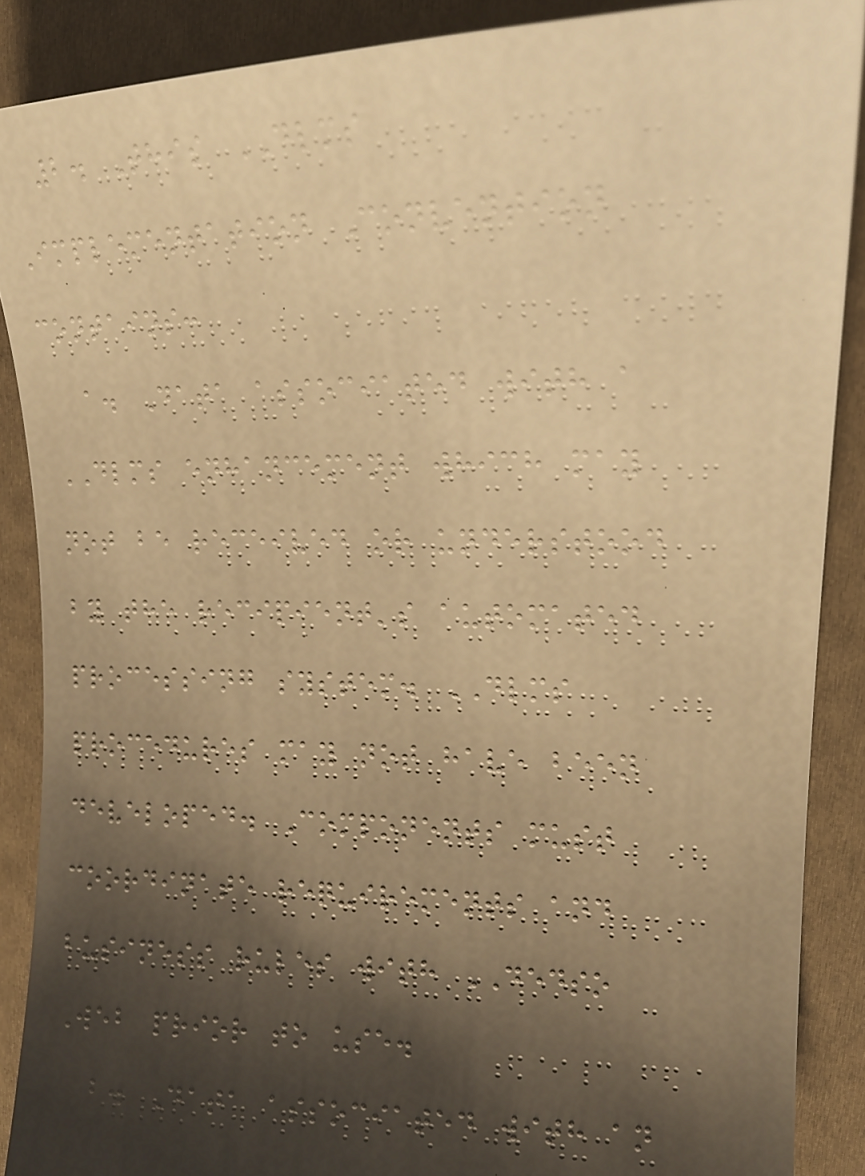2. This DLMS
Implementation Convention
contains:
a. Data associated with a
DLMS enhancement which may
not be received or understood
by the recipient's automated
processing system. DLMS
procedures may not have been
developed. Components must
coordinate requirements and
business rules with DEDSO
Web prior to use.
b. Data associated with an
